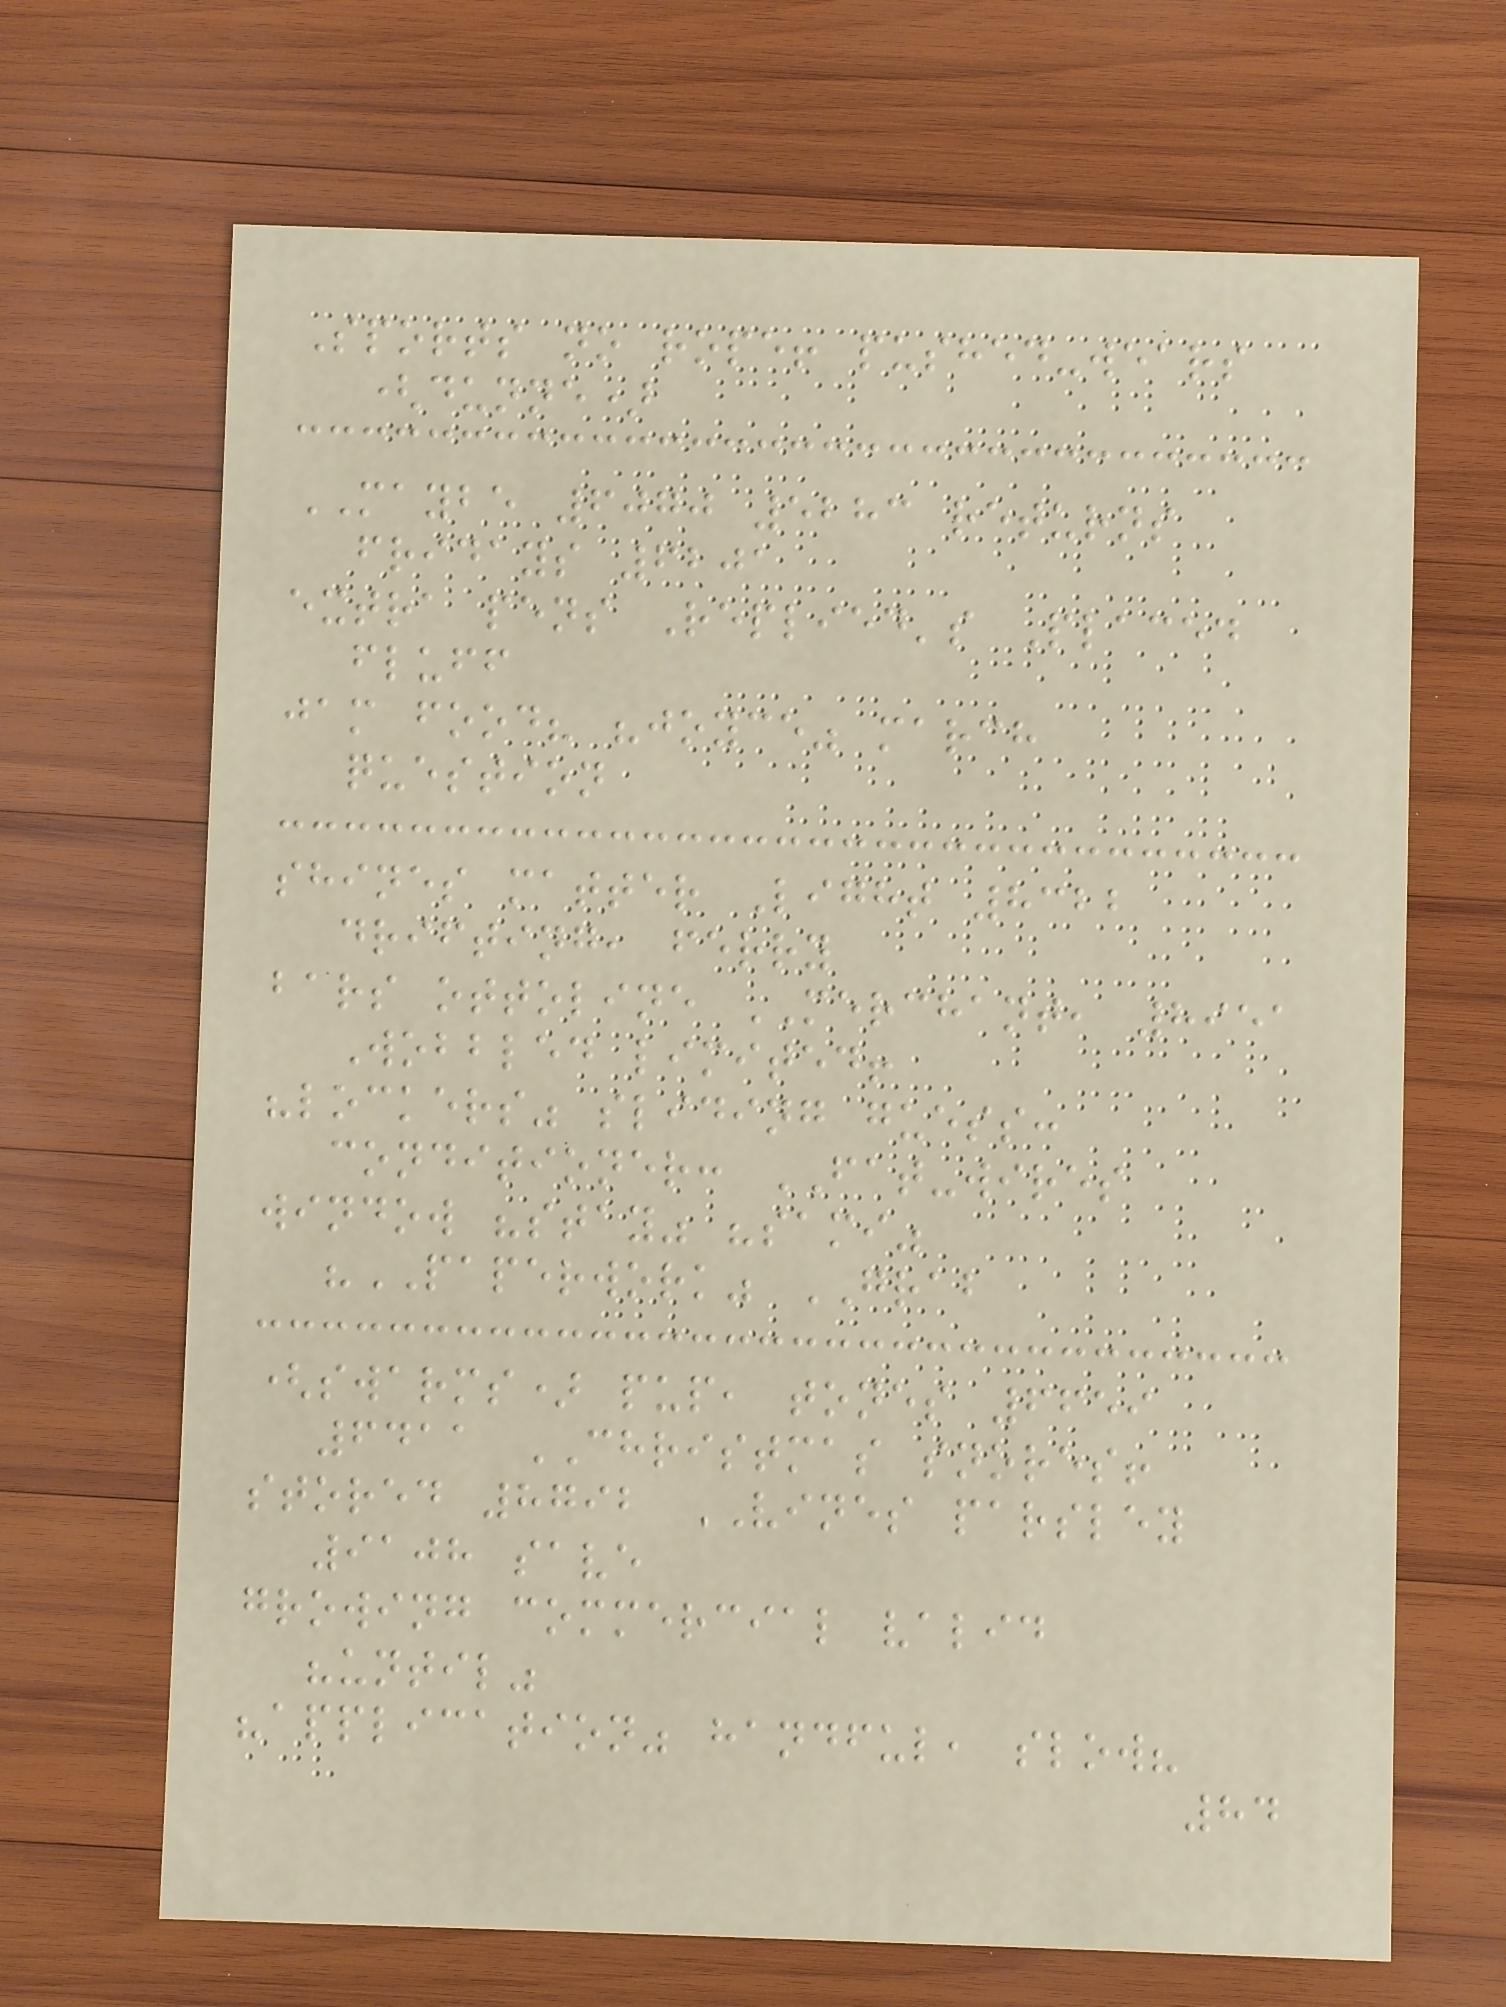Sports no rope! pushed-wears
(dunne)
MAYBE 6070 5283 returns
fridays 6201
extra pens Replied's Placed
fluff
jam food? "joyce" march
question
shines matter Light 8322
drifting, ferry
bars ottoline MERCHANT, 8951
Wobbled limited!
"lockers" sliding guess:
conditioner: FAT-wires
window "stay" "sami"
"PAPERWORK" GRAB
(swarms) pup, tones 6659
6411 CHRISTMAS snores!
stored 8792 VINES parsley
9108 save
growing commercial valid
"until"
"application" handful, slow?
84
